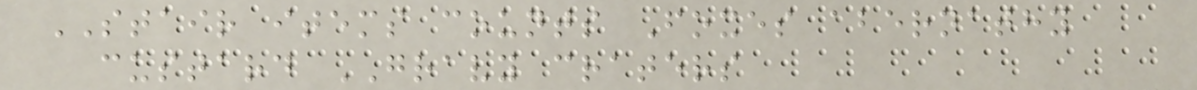STAIR items counts Foxes abernathy
custard GRAVY craters
